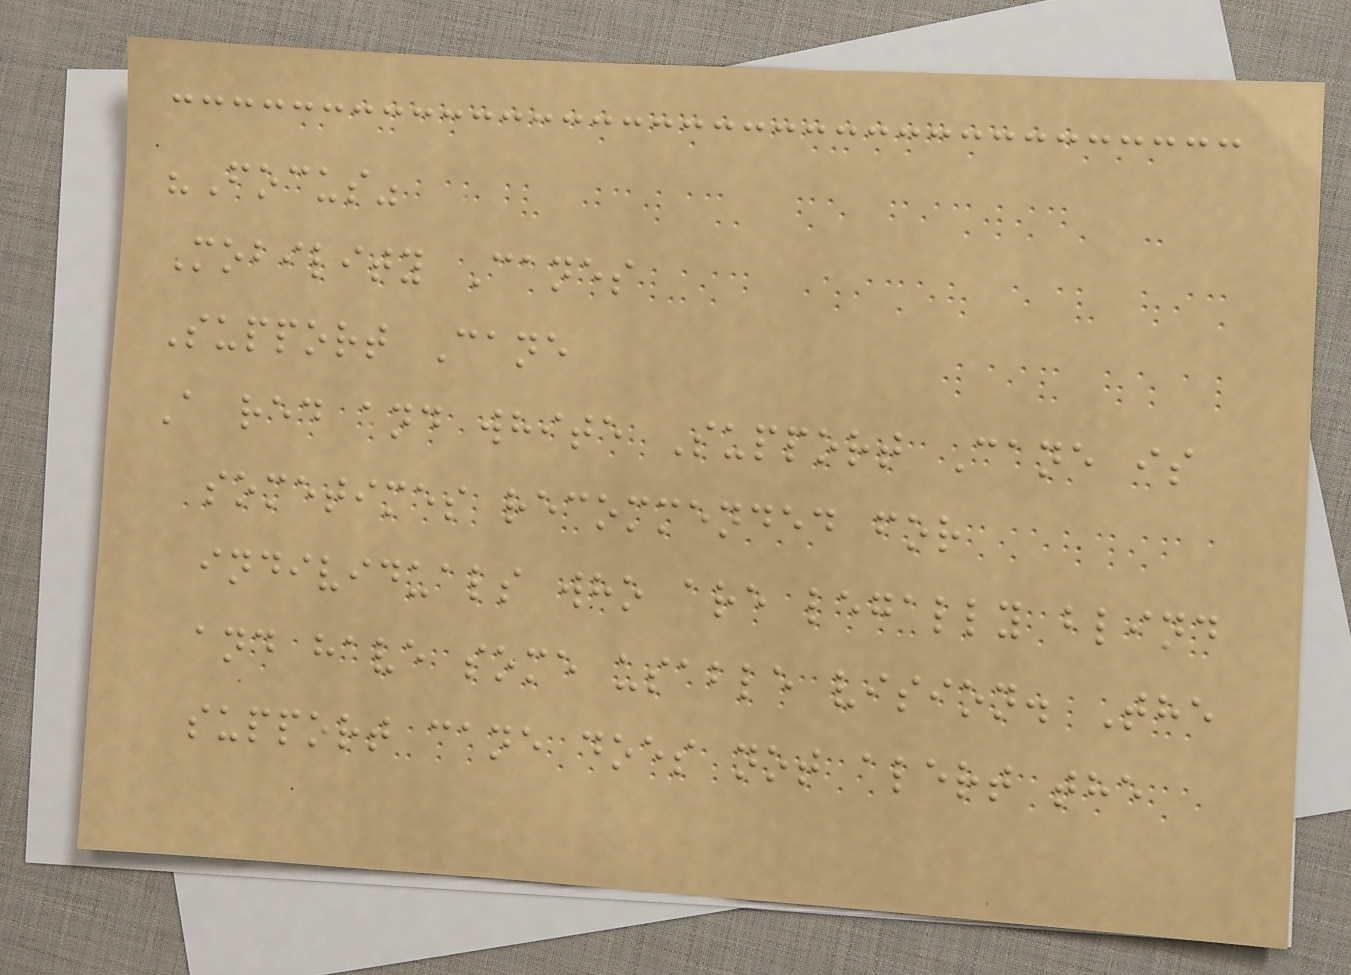"Focus"
Mobility Canes
Support Cane
A red and white Support Cane is
sometimes recommended for
individuals who are legally blind
and have some usable vision. The
support cane does not alert the
